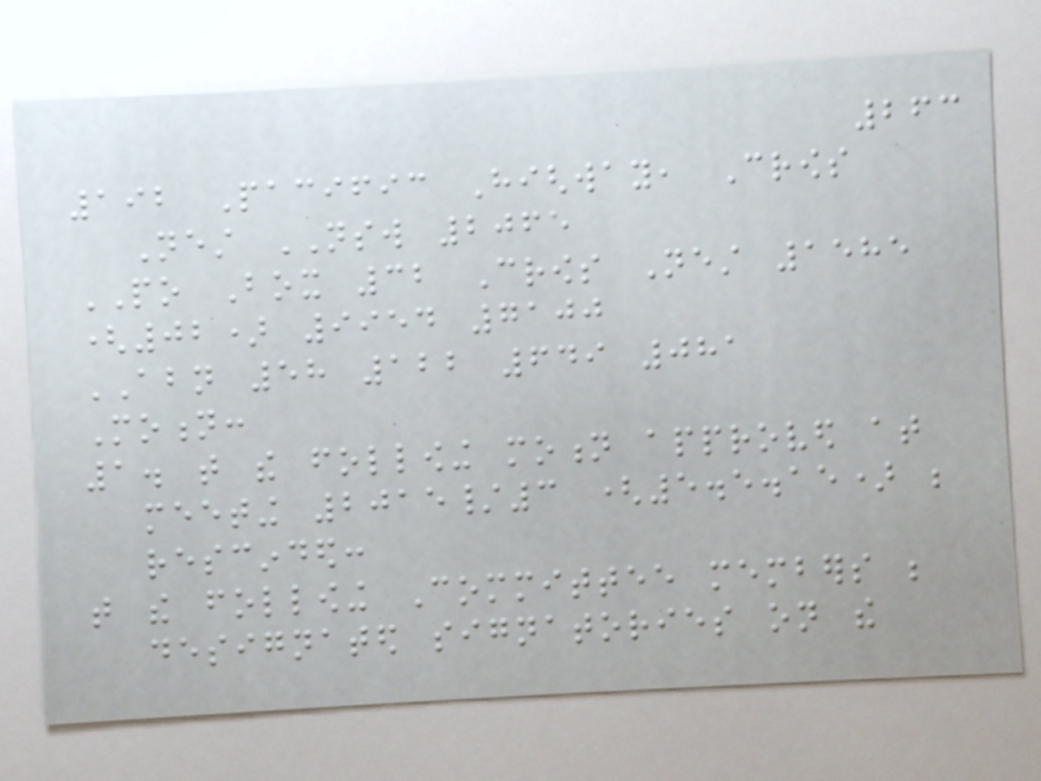263
192 Pacific Highway, Crows
Nest NSW 2065
PO Box 32 Crows Nest 1585
(02) 9954 7100
ABN 58 122 649 081
Motion:
1. that the following motion approved at
meeting 2015/3 (5.5.15) be
rescinded:
that the following Committee members be
designated signatories on the
